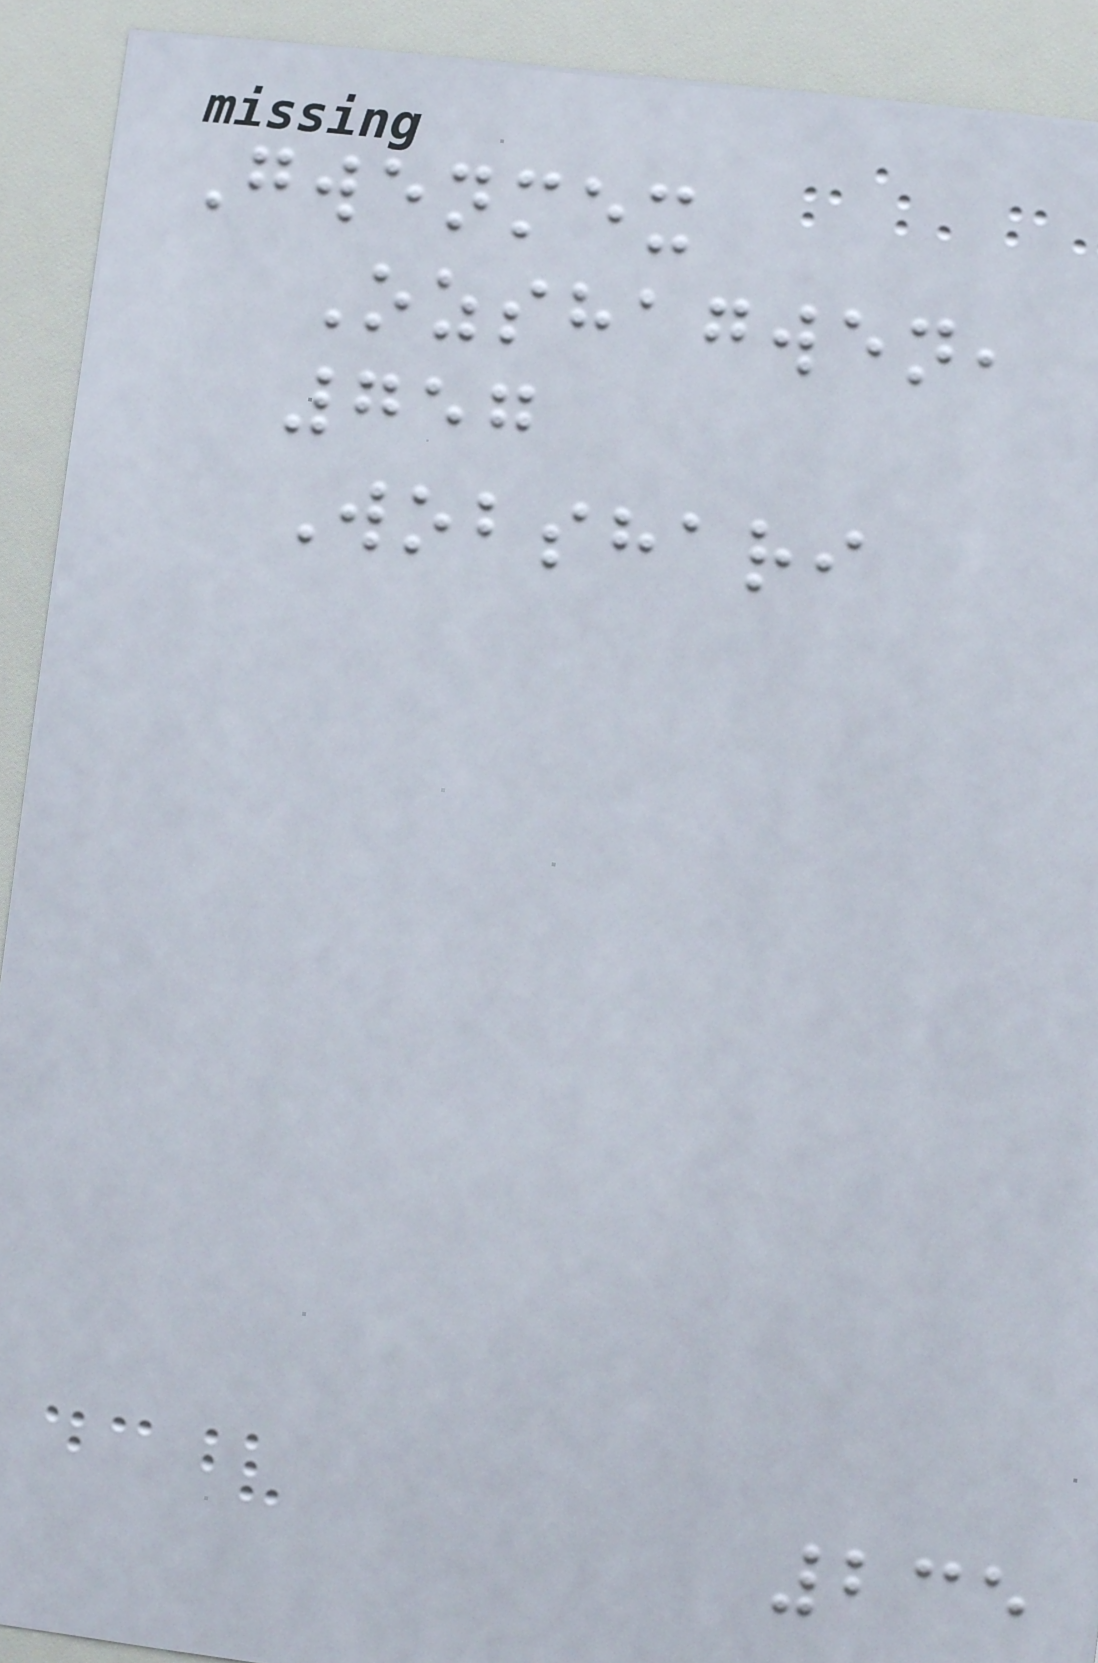Gwenmex
Ozshagwen,
757
Wobshari
235
